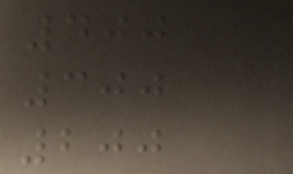400
300
200
